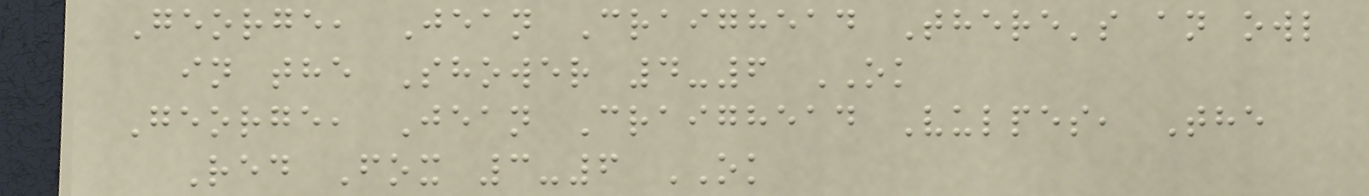George, Jean Craighead There's an owl
in the Shower 4-6 OK
George, Jean Craighead Vulpes, The
Red Fox 3-6 OK
